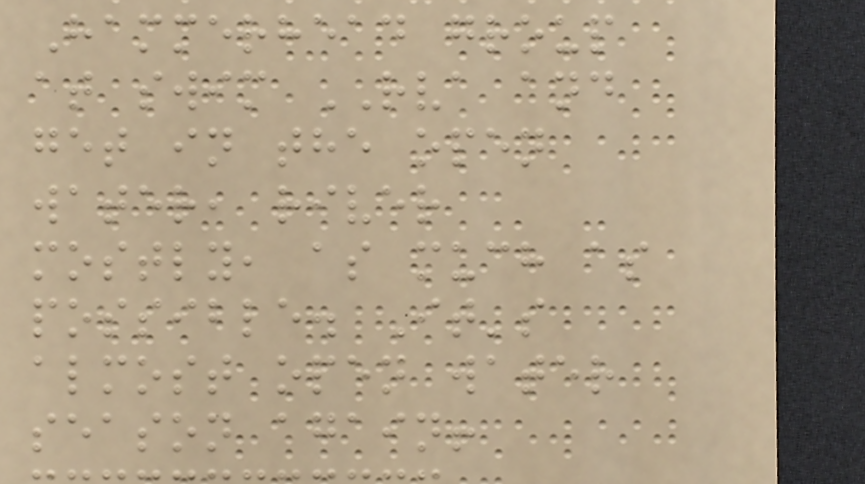Hammerhead group
at swim RVA and
get in the open
water, river
mostly, as much as
possible. It's
almost open water
season again!
